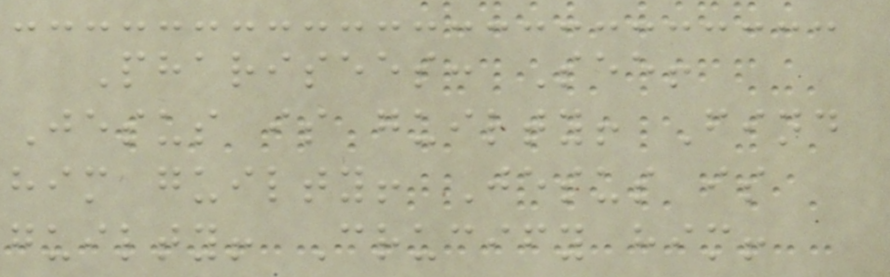Pharisees: See!
Jesus is guilty! Find
him guilty! Jesus is
guilty! Crucify him!
